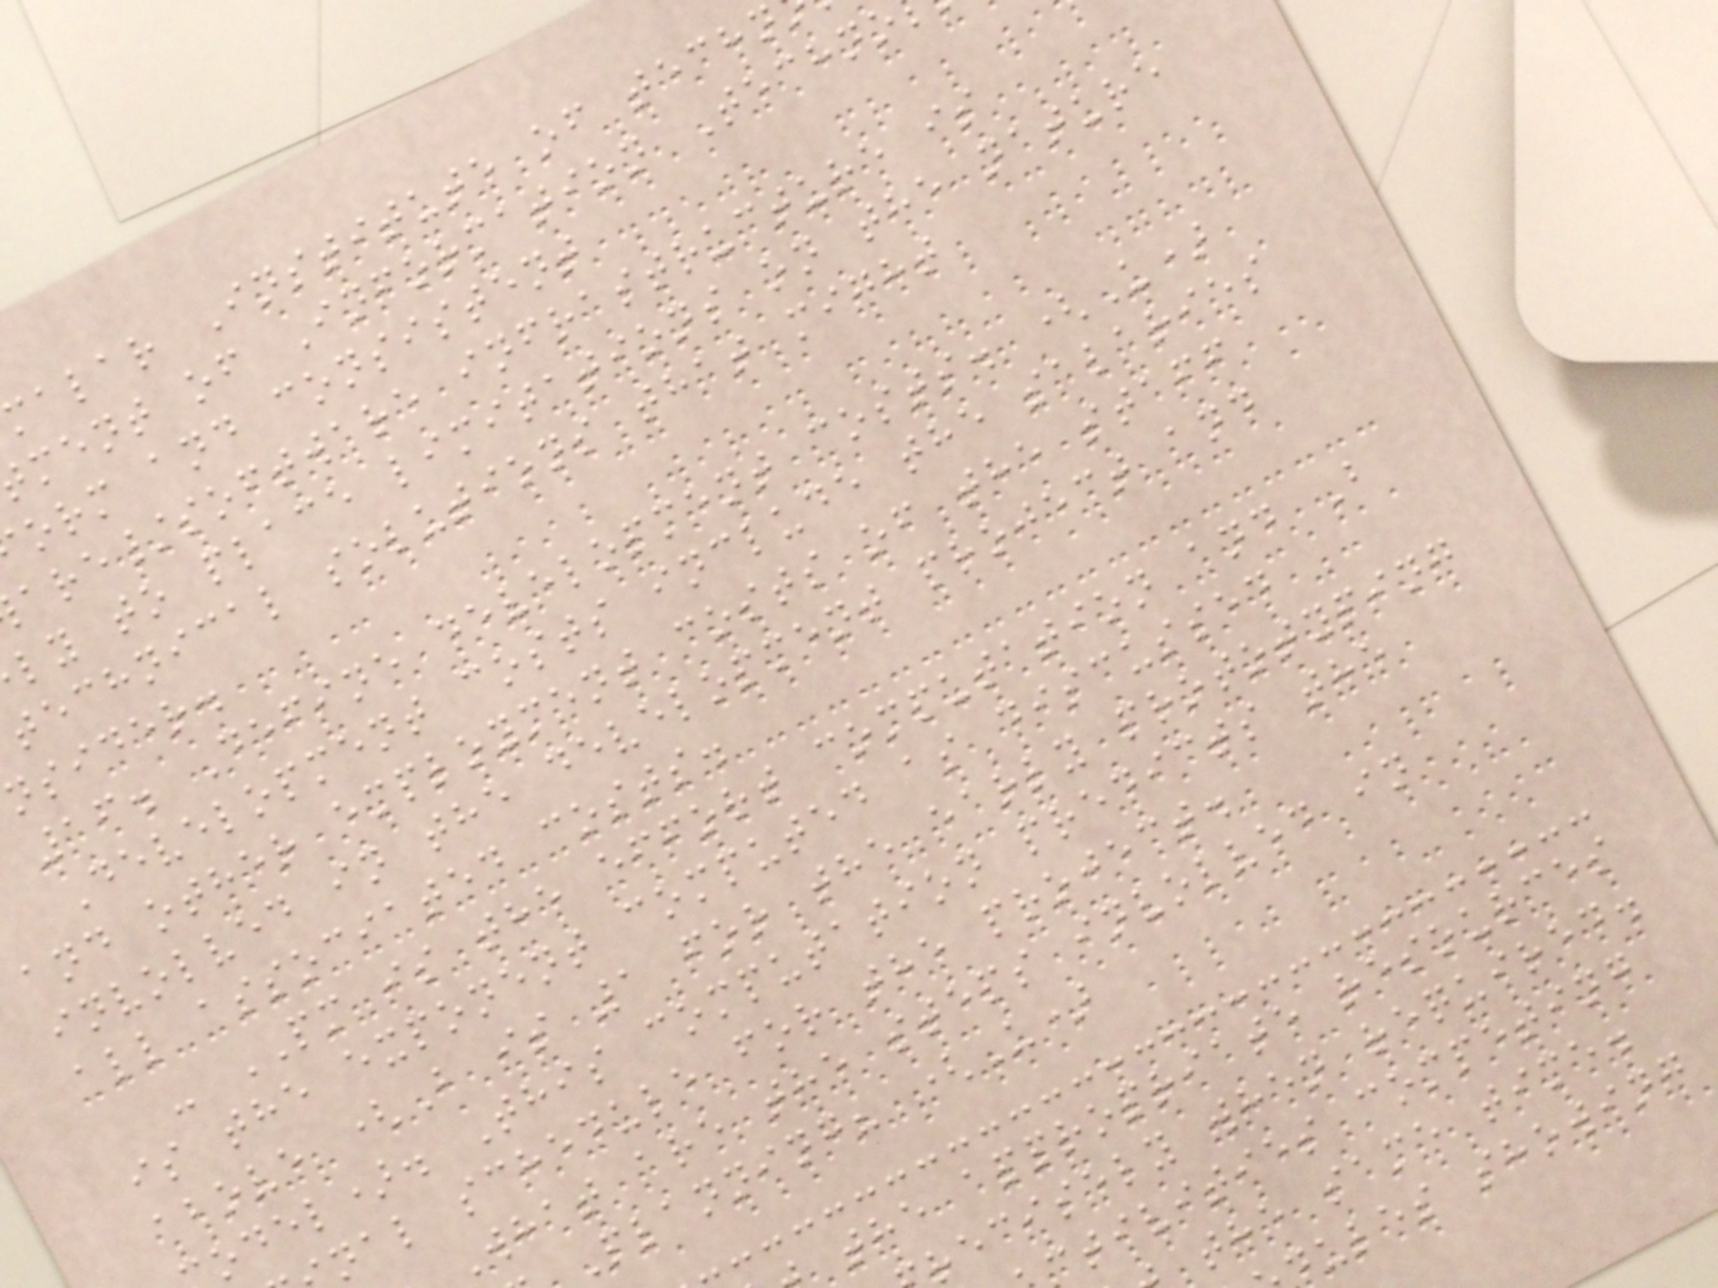malar Institute of techn
ment of Information Techno
orm and consistent
are/software infrastructure is
ly to place limitations on the nature
technical solutions that might
nsider.
16. Define development costs. (U)
Development costs include the salaries
and other employment costs of the staff
involved in the development project and
all associated costs.
- PM is the effort computation and B
is the exponent computed as discussed
above (B is 1 for the early prototyping
odel). This computation predicts the
nal schedule for the project.
What are the steps involved in
Planning? (U)
the appropriate resources
recisely when required.
ctivities competing
the same time.
ules showing
